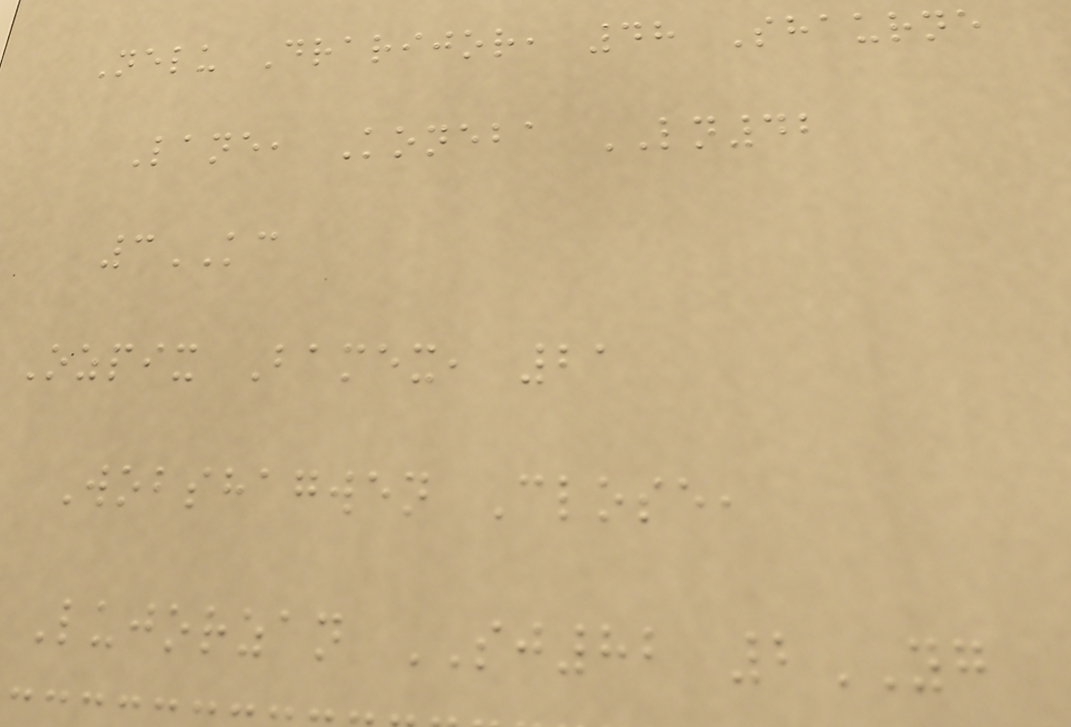Nelu Drarijor, 48 Shaurne
Lane, Koneba LN42
3KC
Ozpix Bamex, 21
Wobshagwen Close,
Lujorzan SJ82 2YG
